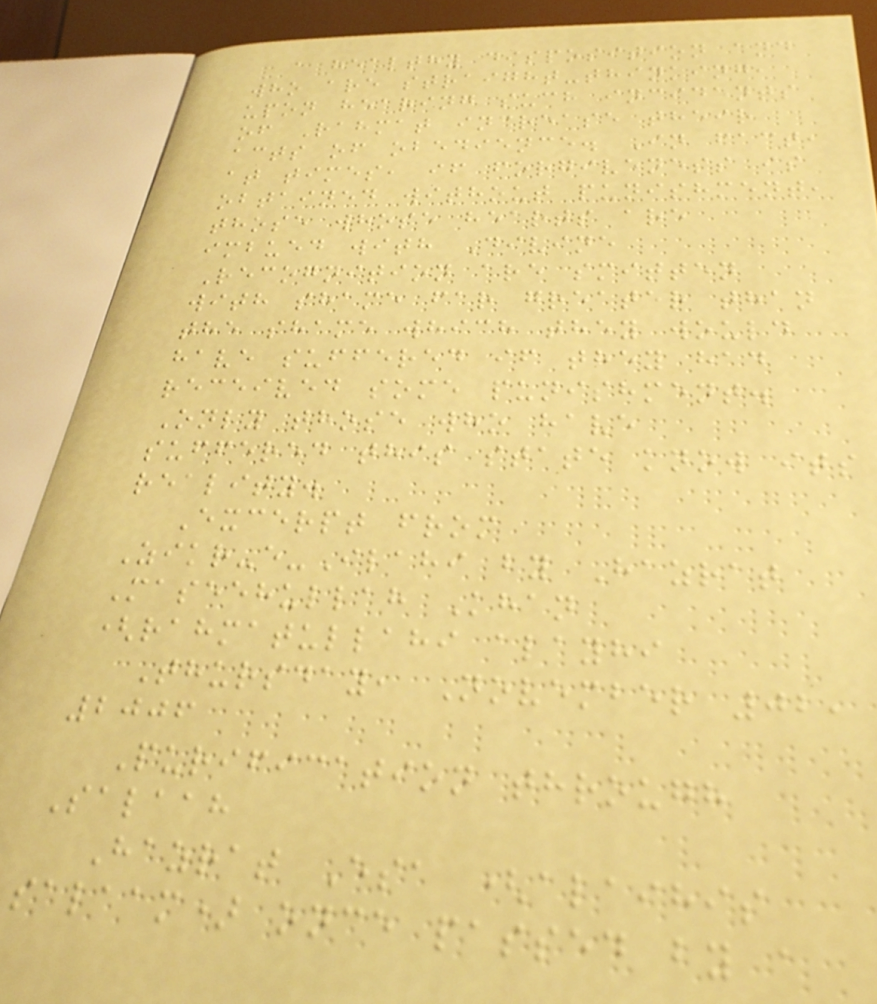a healthy disposition and
who are straight-thinking,
upon hearing such incidents
of Rahmat increase their
acts of obedience. In fact,
at times, if forgiveness is
obtained without punishment,
those whose hearts are
imbued with Divine
Recognition are smitten
with shame far greater than
the shame which they would
have suffered if they had
received some punishment.
Only those who have
suffered this state know its
reality.
Excerpt from
Zikr-e-Ilahi by Hazrat
Maseehullah Khan
(rahmatullahi alayhi
Thursday, November 02,
2006
Purification through
Salaah
Hazrat Esa (alaihis
salaam) once passed by a
